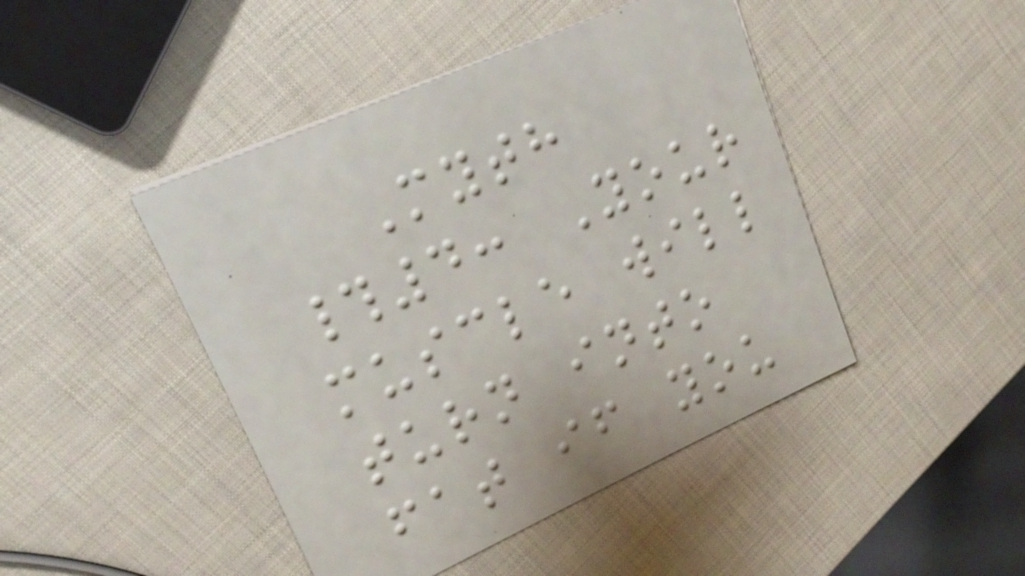Myth
#4: Your
muscle will
turn into
fat if you
